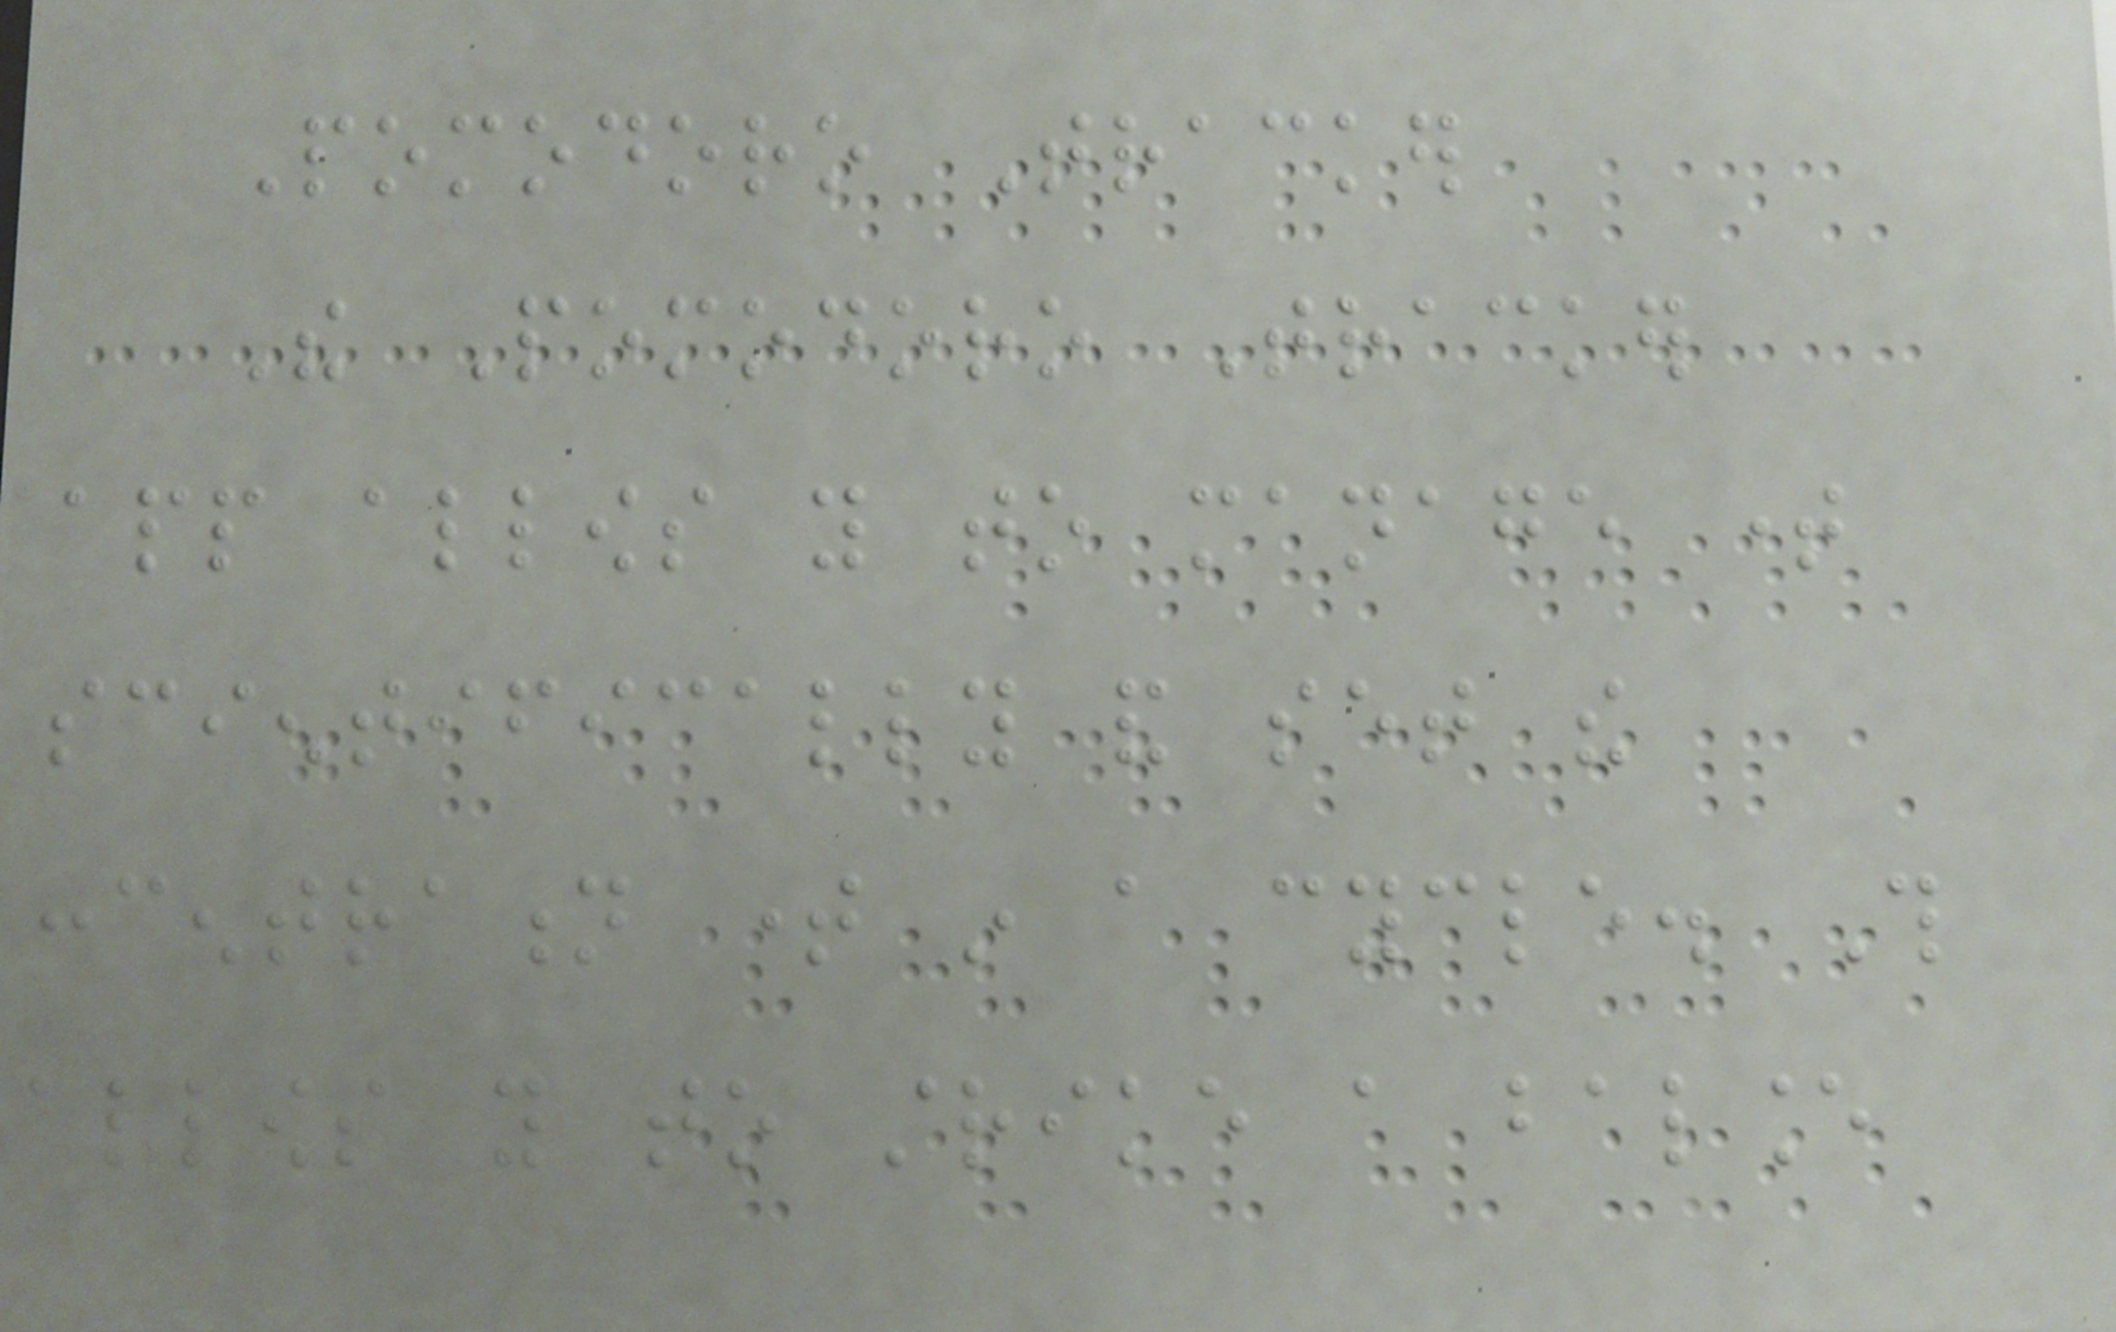Pomodoro Tracker
The Pomodoro Tracker
app allows you to manage time
scientifically and set the
concentration time in a cycle. This
allows you to strike a balance
